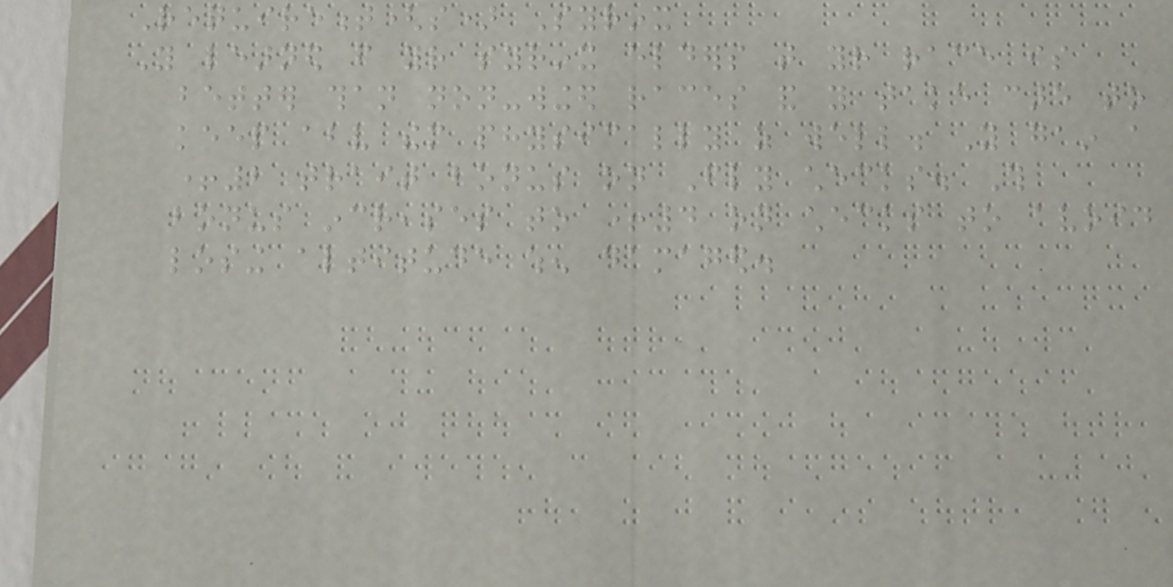Requirement(s) Syrinx
You learned from your syrinx elders that your race is
better than non-winged races and you take care to
keep above them physically as well. You gain a
+2 trait bonus on Fly checks. This
bonus increases to +4 on checks to avoid
losing altitude when damaged.
